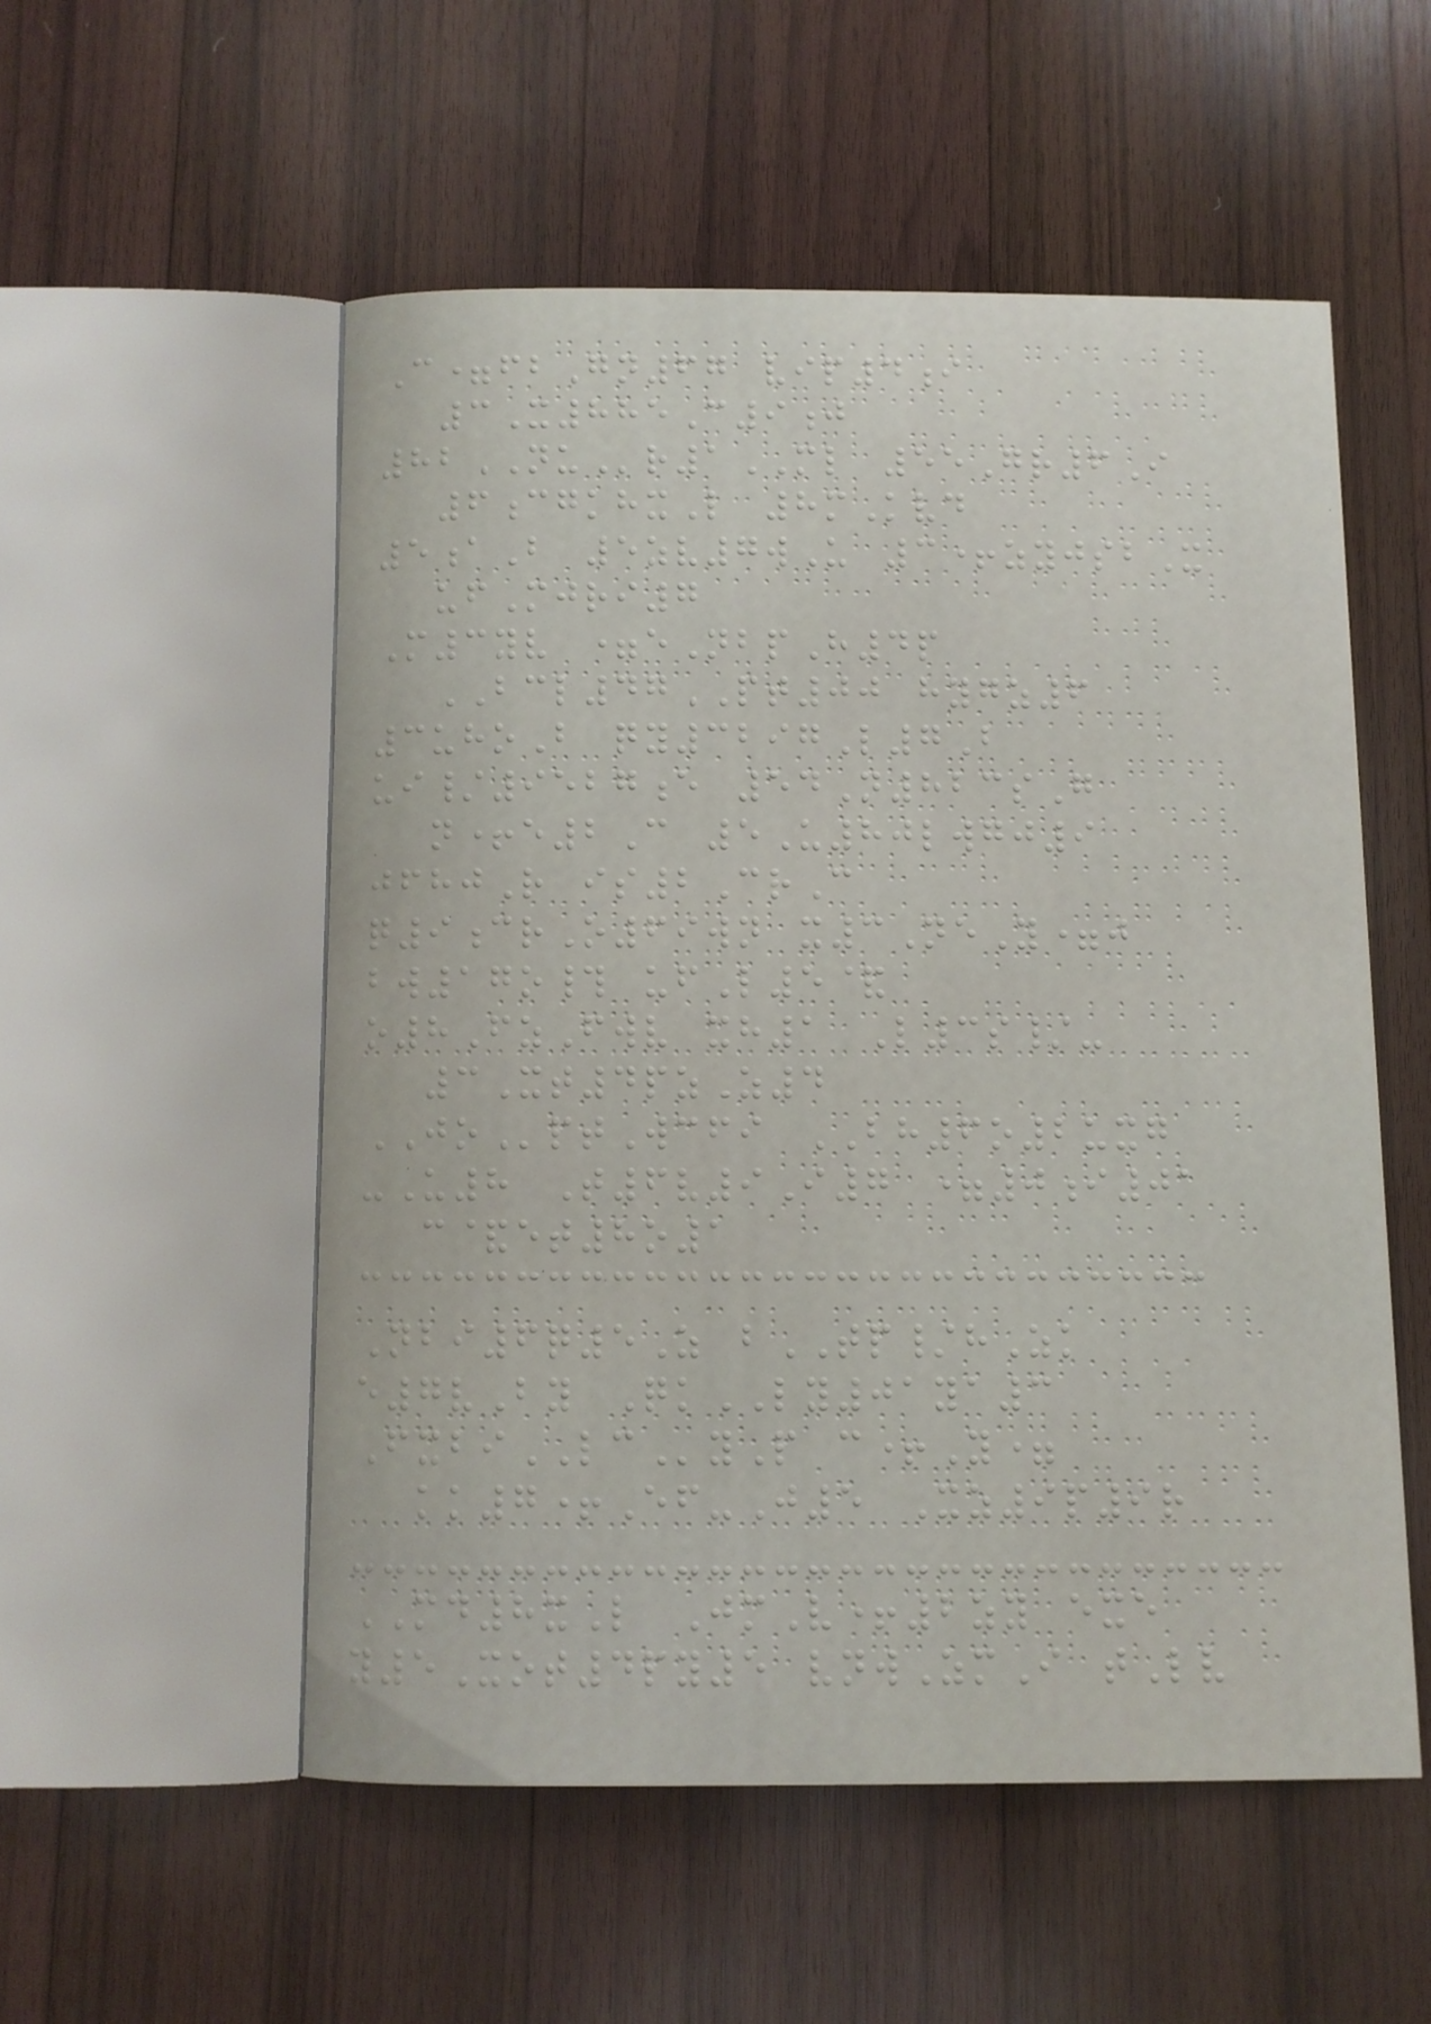C=fbGn67 vip4i
3X885C9j
82NUr1ML 55Gr6I
6cgkhxL 8mKvd
5aB 5zv7wU 3+zyjsbX
ufMjri7
M3yv =eNbpH4p
BCL47PT00 hygz6
3uhoB qy3297L7B
ui/9527e 54N823sG
n+e2C 5U80lwgj9
jfhjR is2CrC
q9crO69wn x3NeY=j
bw17o# ufL5&
o8FzFwv xh1 L3s/-
3Xt4pzZ4
JOptWcfi BH6o2uxg
-U8 T6v9I7 =0i01
c&et8o1
Nbi6q5Z bTP/hZk
e7vBy QkLY01ya3
FxbiLCyP c+Y=
kk7+Ef-J5 Xz9p9r
MD8xL JmV+2zy exe
y5Xot4py5 vnwZmI tLv
